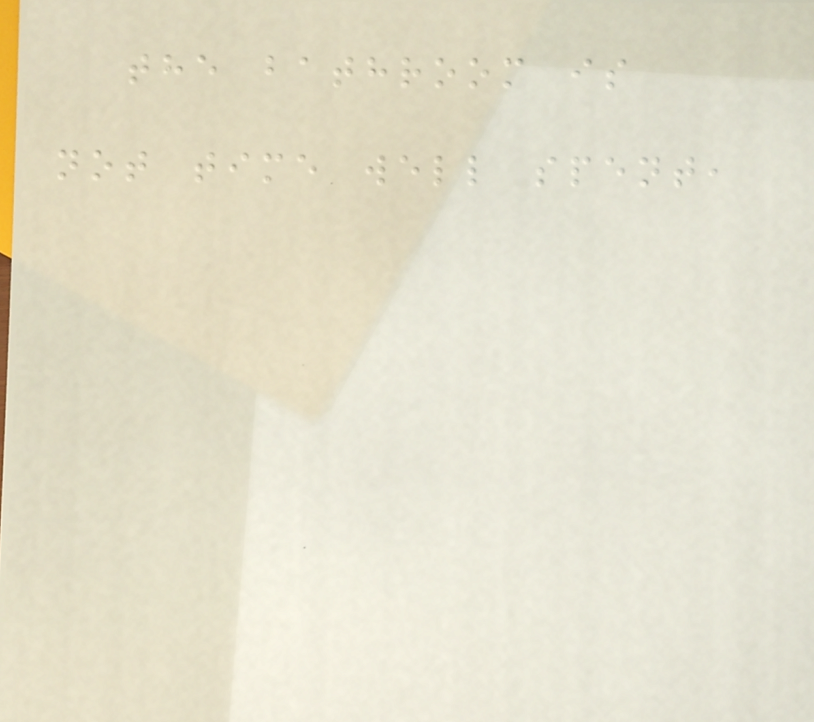the bathroom is
not time well spent,
